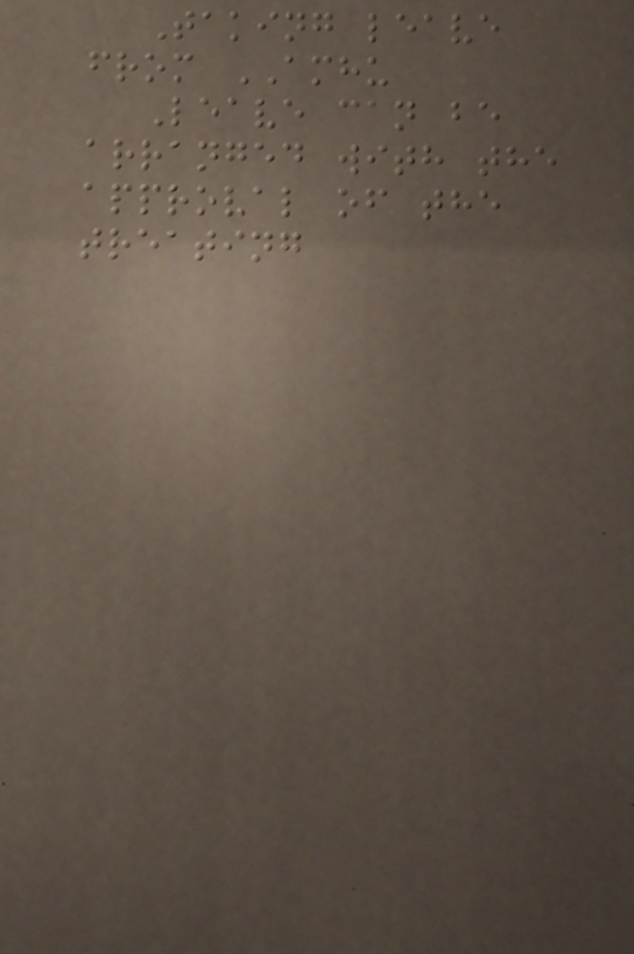Taking leave
from AMHU
Leave can be
arranged with the
approval of the
treating
